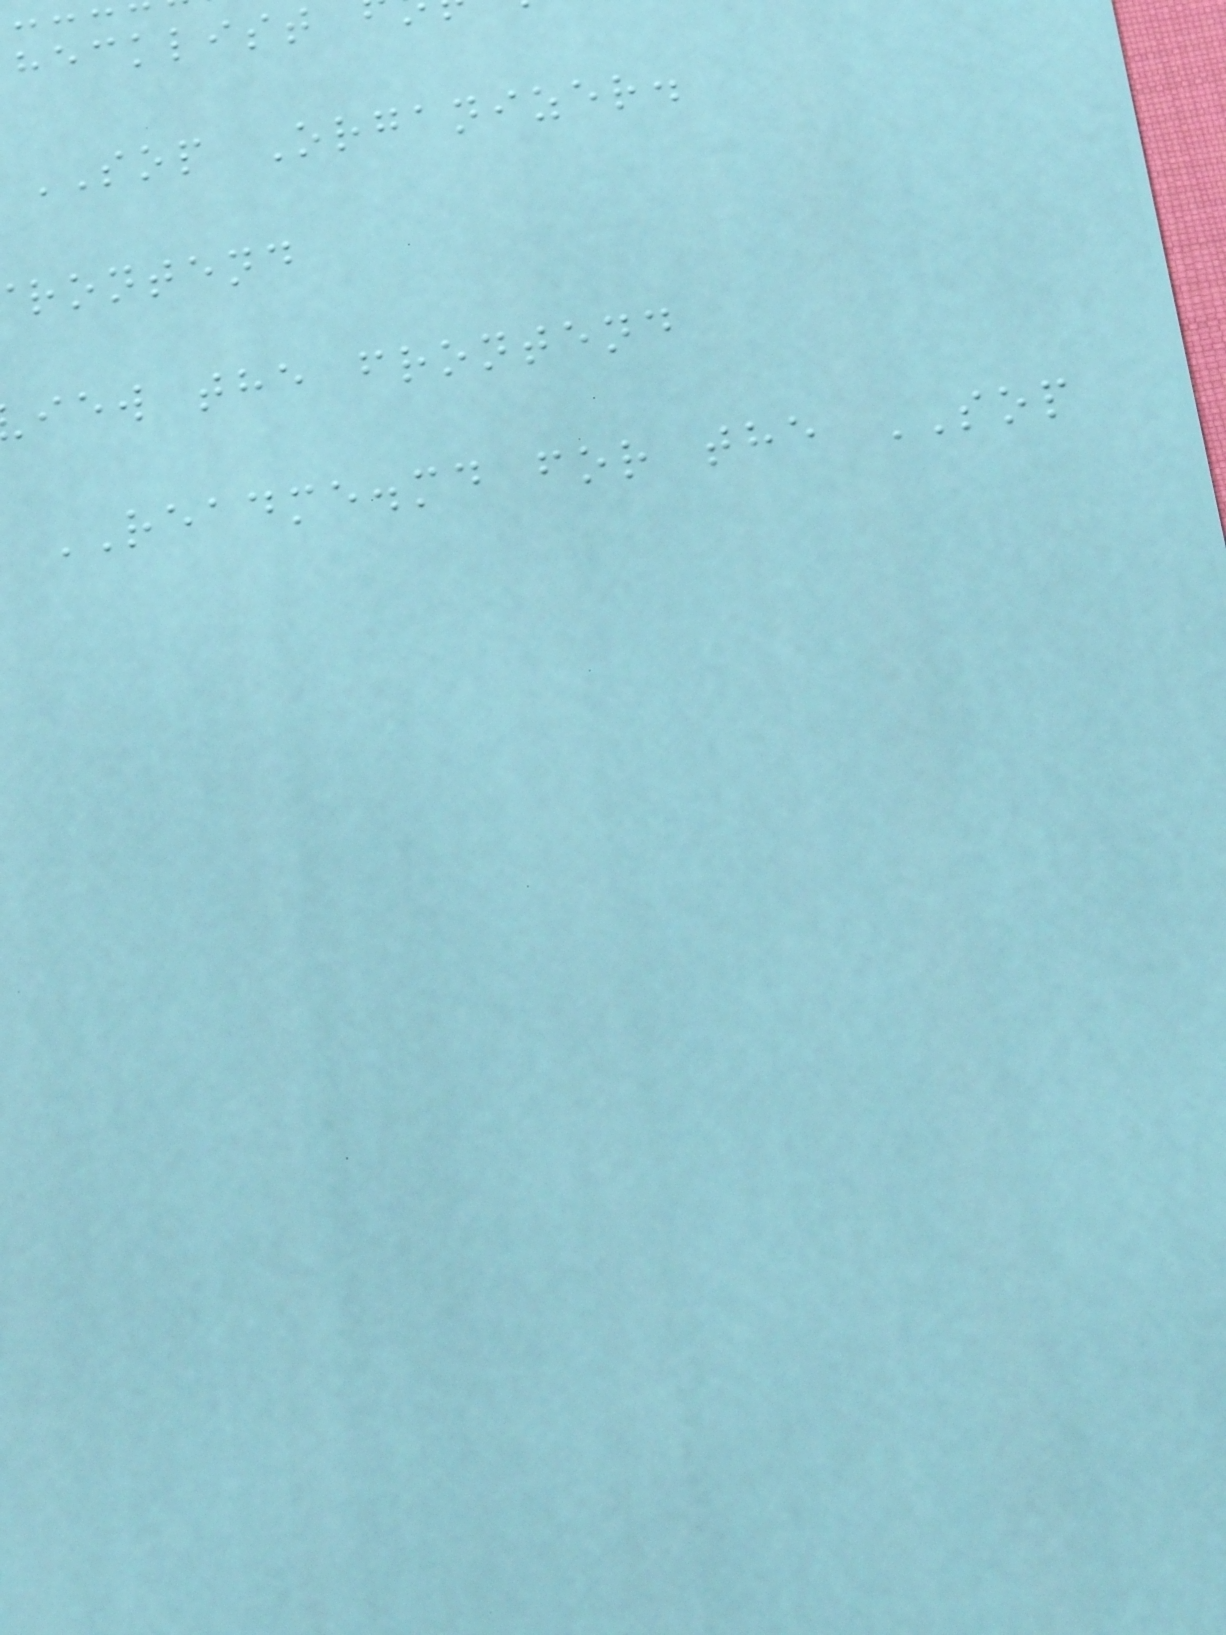hecklist
SOP Organizer.
rontend
iew the frontend
README.md for the SOP
